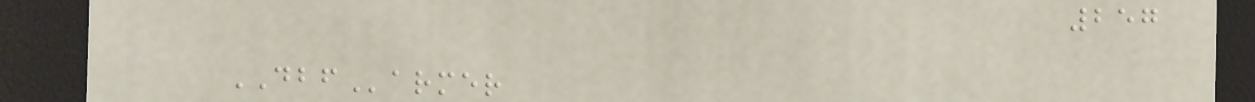257
DBFarmer
